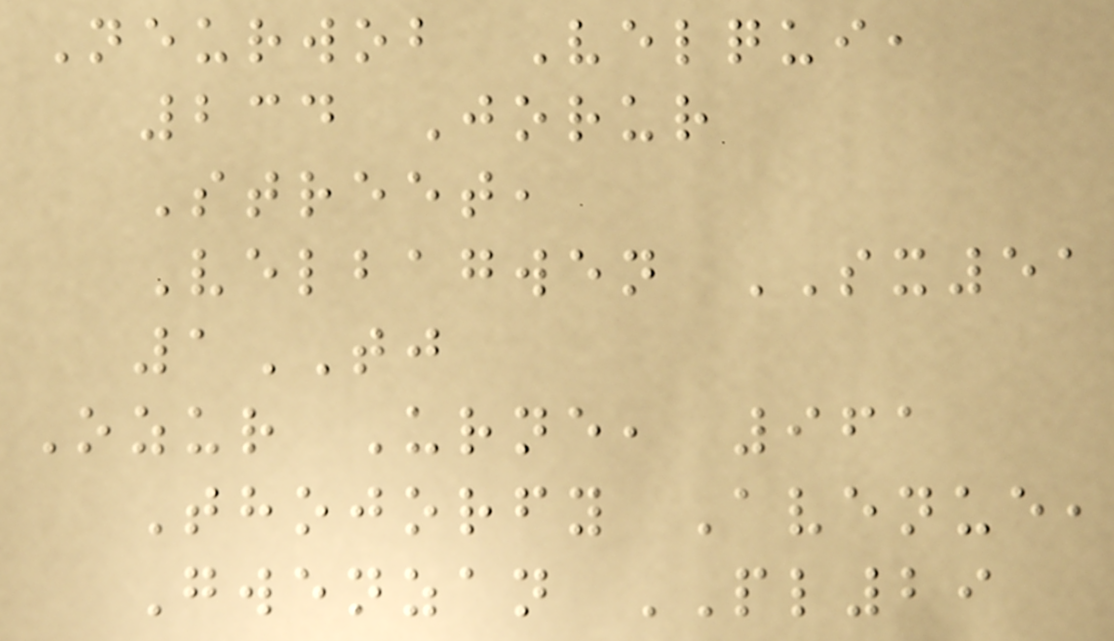Neurwob Velqui,
234 Jorur
Street,
Velbagwen SX51
1TJ
Ozur Urne, 961
Thojorfy Avenue,
Gwenzan PL29
